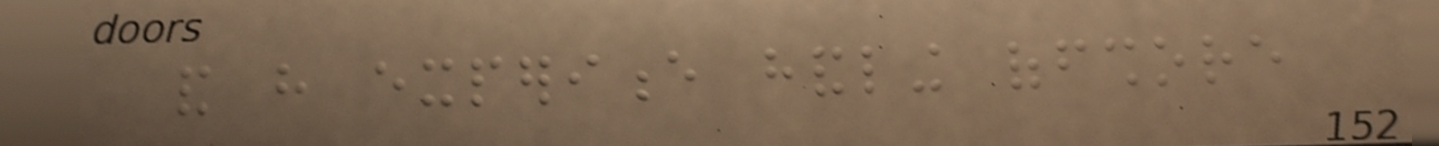and have experience handling offshore
